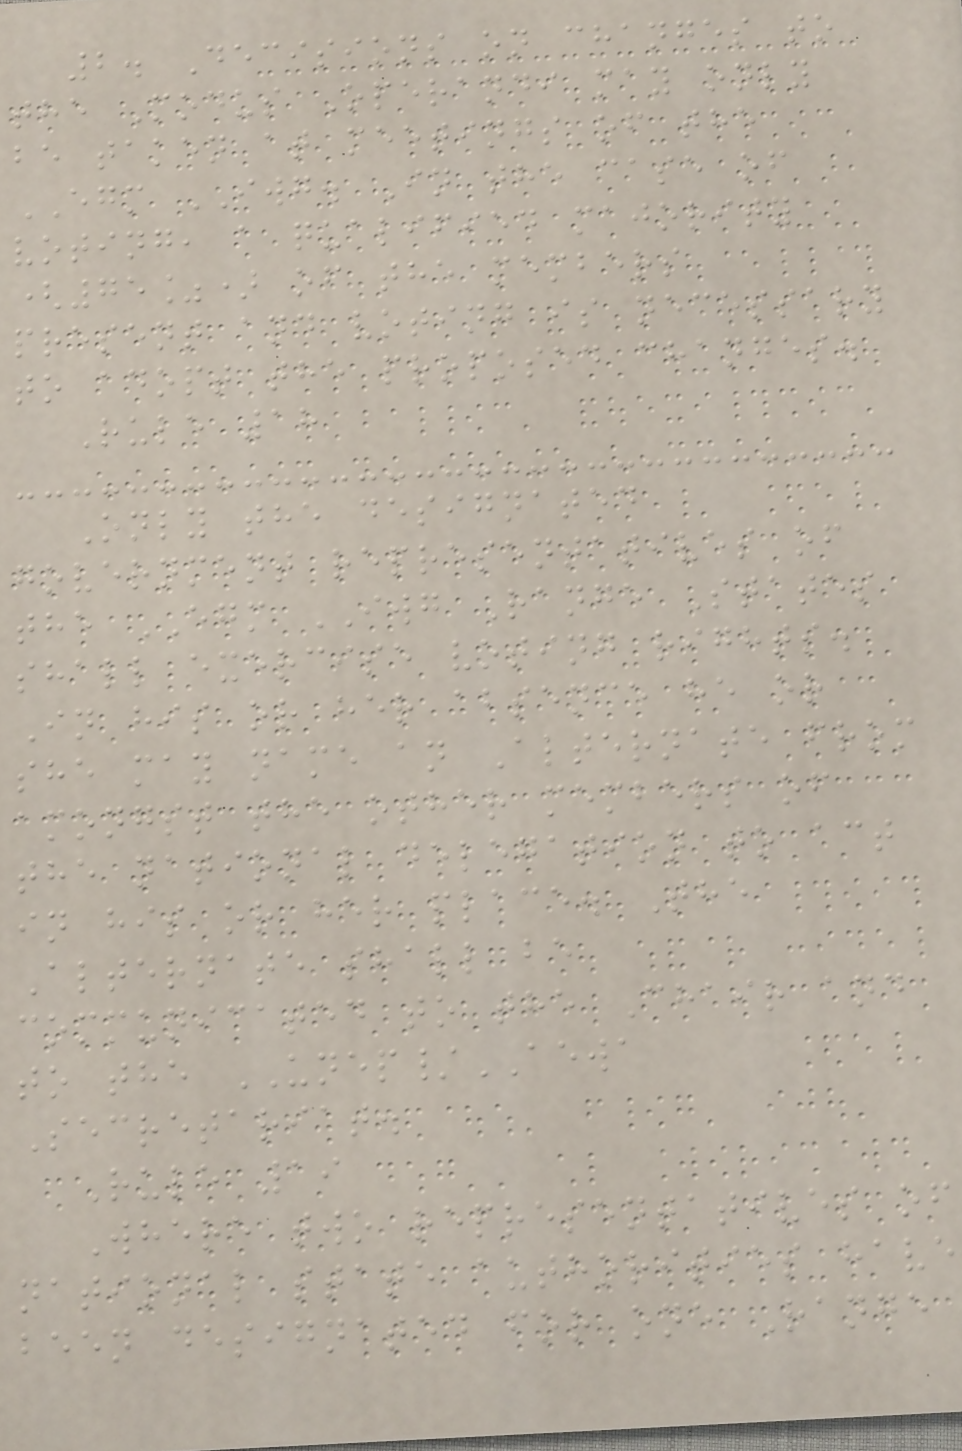2. Decisions on changes to
the Modus Operandi may only
be taken at meetings of the
EGM IWG. In the case of
voting, a qualified majority
(75%) of the members
present and voting is necessary
to adopt the proposed changes.
Rule 18
Only the designated
government representatives of
the EGM IWG Range States
shall exercise voting rights.
In his or her absence he or
she may name an Alternate from
amongst the other members of
the national delegation to act
in his or her place. The
Alternate shall be
communicated to the Chair and
to the UNEP/AEWA
Secretariat.
Rule 19
Where two representatives of
national state authorities have
been designated for one Range
